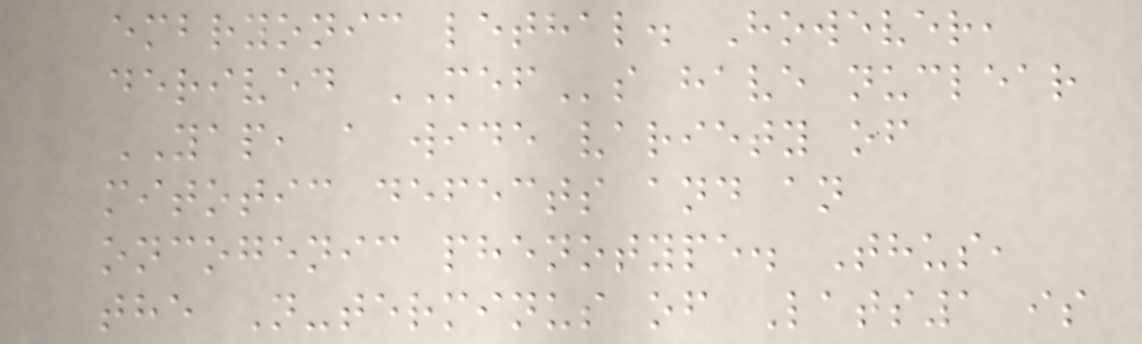embryonic lethal. However,
derived MEFs have nuclear
YAP, a wide variety of
mitotic defects and an
oncogenic phenotype. Thus,
the N-terminus of Lats1 is
